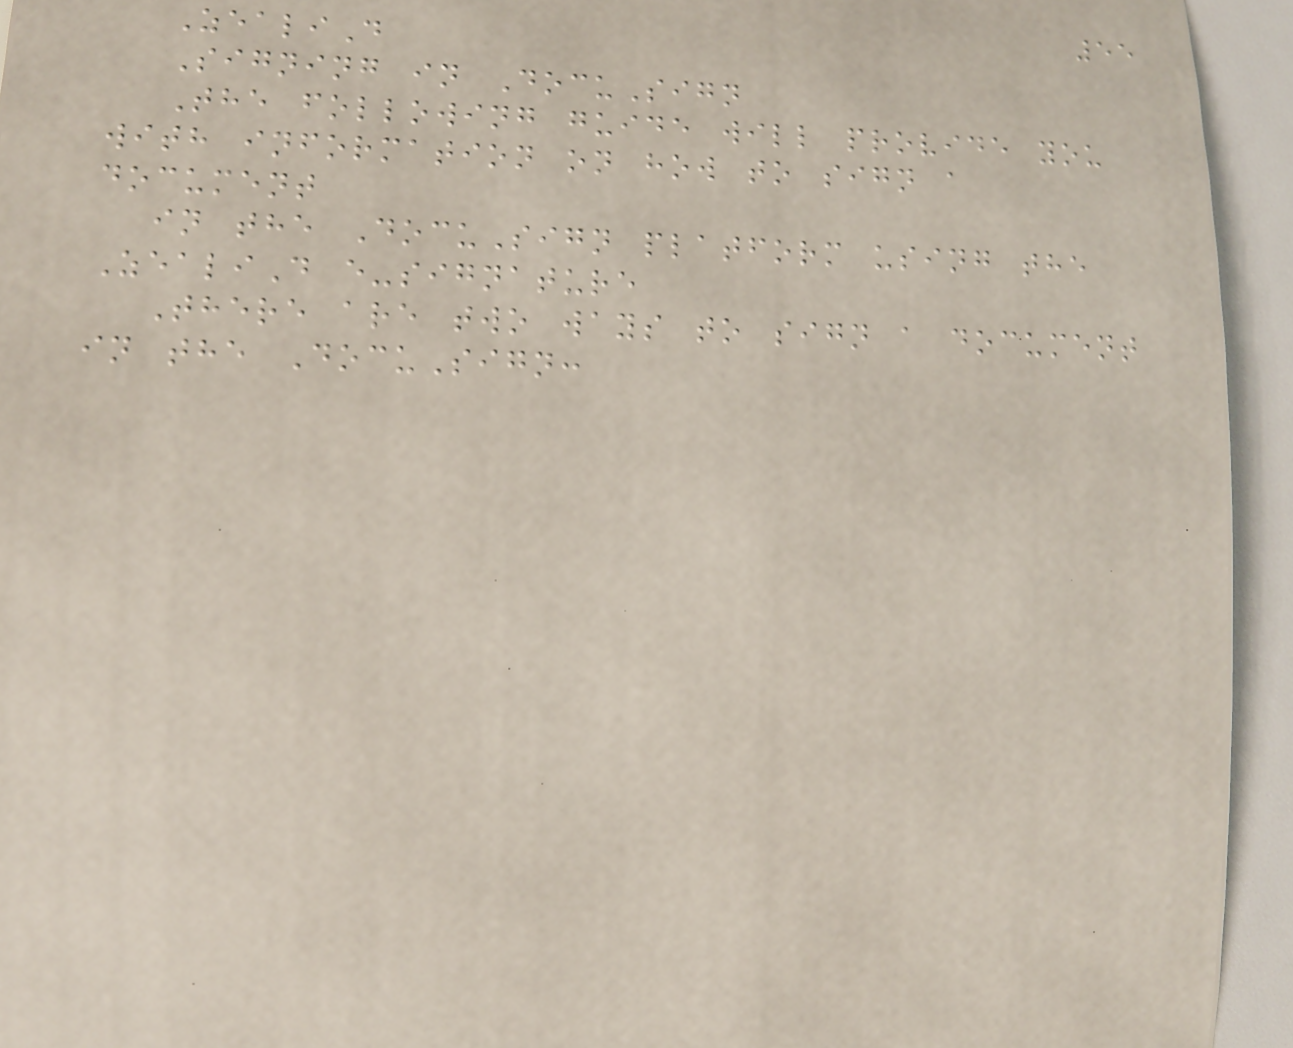55
ZealiD
Signing in DocuSign
The following guide will provide you
with information on how to sign a
document
in the DocuSign platform using the
ZealiD e-signature
There are two ways to sign a document
in the DocuSign:
